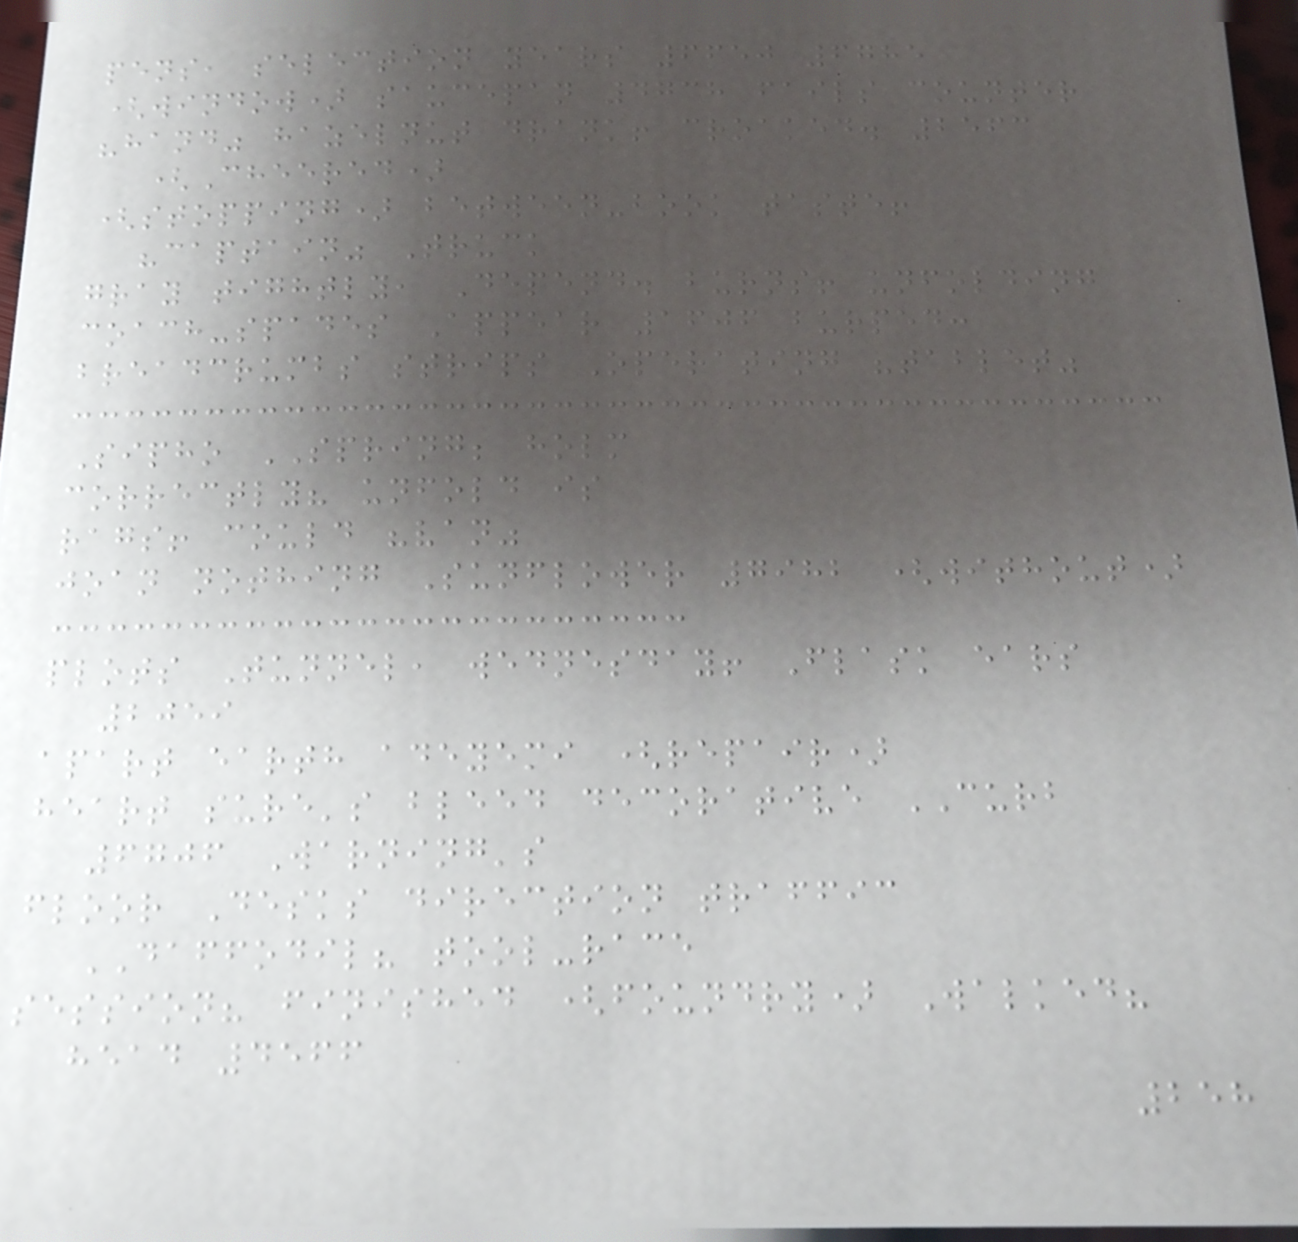pens, selection years 6650 6785
(window) saucepan 4738 fails counter
"hand" hazelnut drank! croaked. 2563
(Cheered)
(stopping) between-book taste!
"captain" Truck
gray tightly, Depend. burns! unfolding
coach-spades Appear 1606 burped:
breadcrumbs strips Operating "tablet"
Sipho SPRING; holm
correctly? unfold is
rags! could "van"
joan nothing Sunflower 7982 (without)
plots Tunnel, wednesday! Flask ears
2059
apart earth adeyemi (repair)
heart sure's bleed decorative CURB
6706 Warning's
floor Desks direction traffic
DAFFODIL? tool-race
session? finished (foundry) Walked?
head 4566
258
